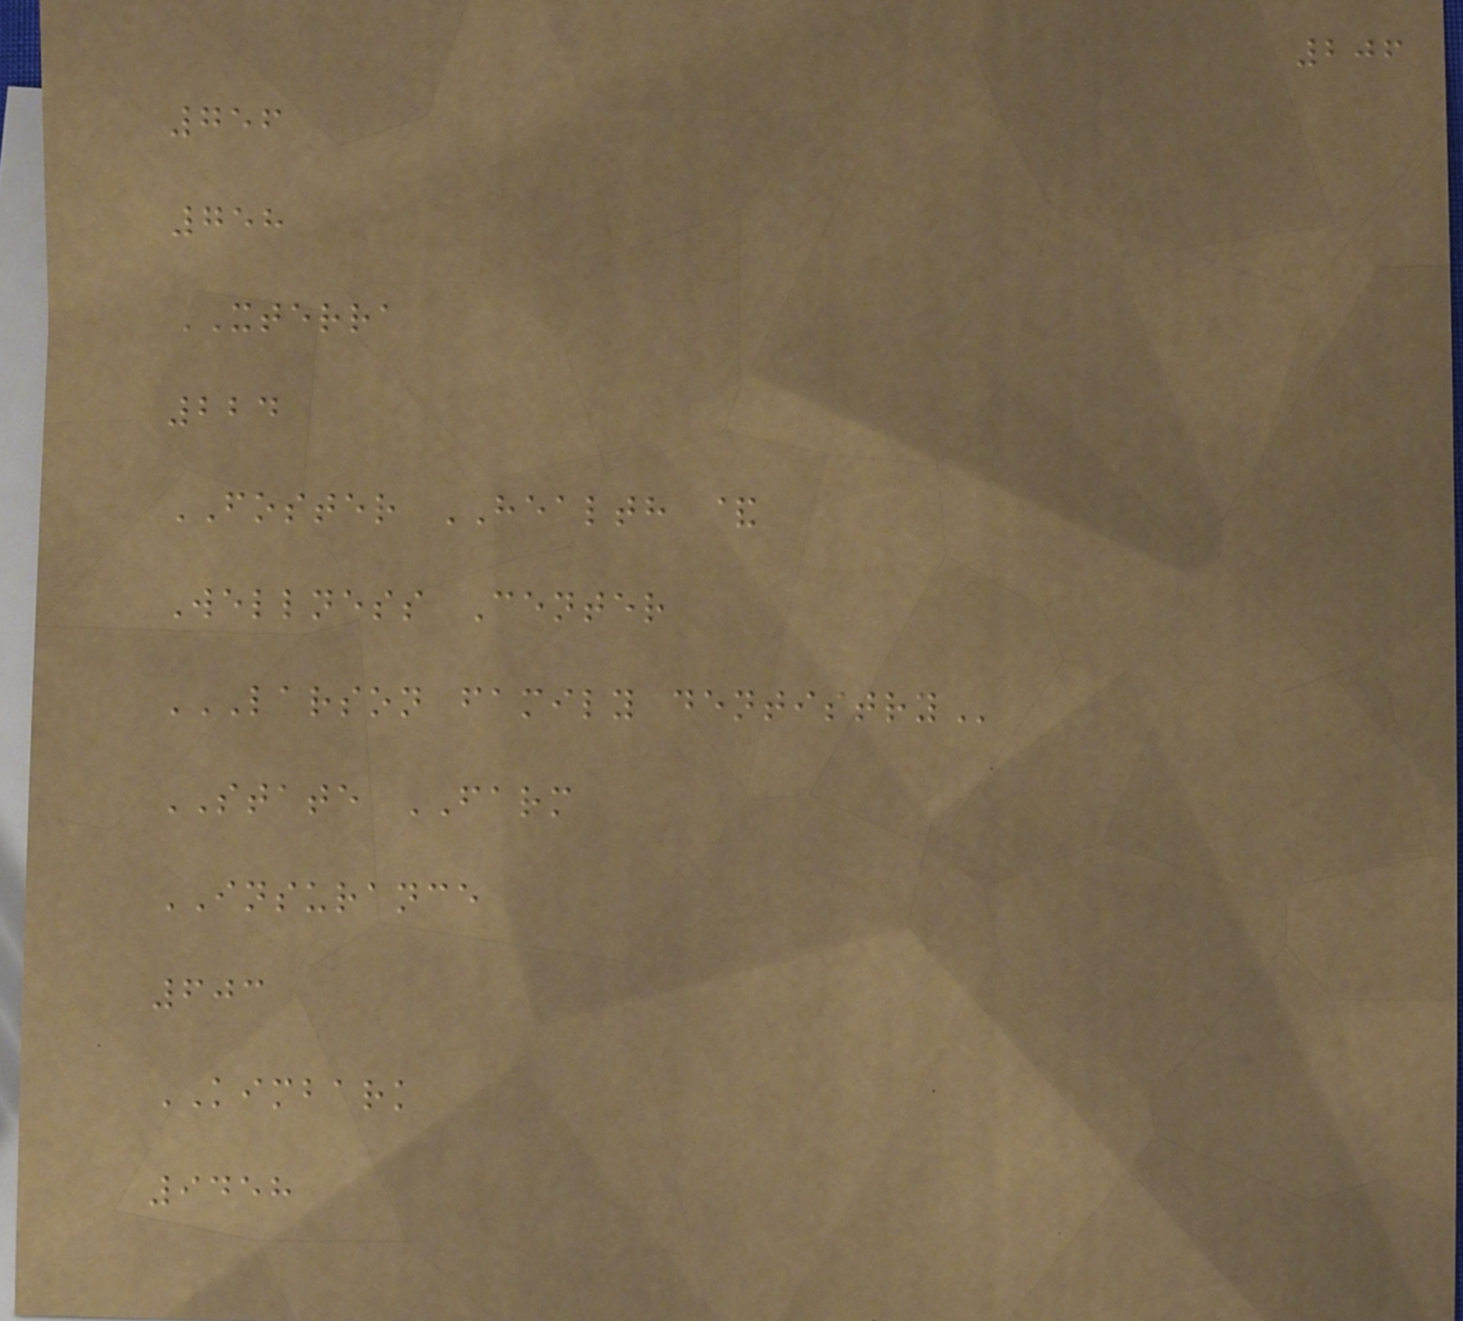206
756
758
XTERRA
224
FOSTER HEALTH &
Wellness Center
LARSON FAMILY DENTISTRY
STATE FARM
INSURANCE
603
KIMBARK
9458
